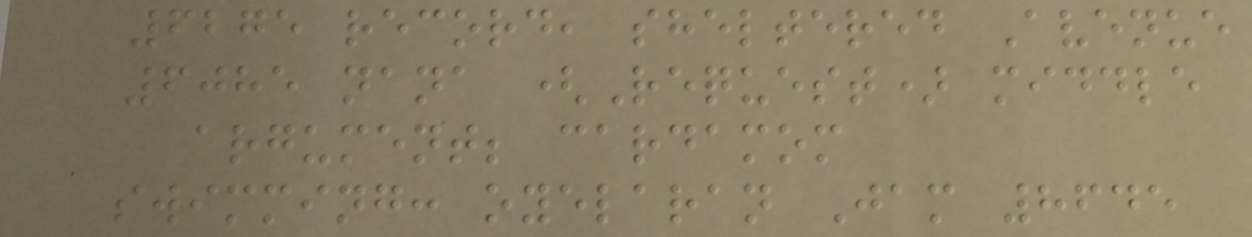6275 record, sheltered Avenue
6085 nana (Request) middle
argument; cardamom
swimming: oyelaran Jam 8645
